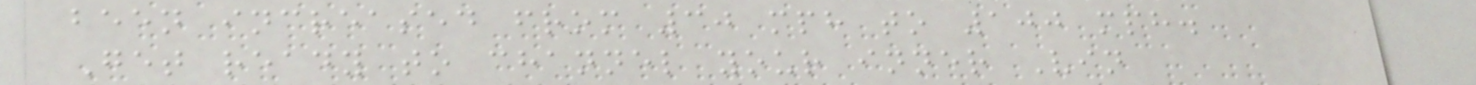been increased from 30 mph to 100 mph.
Get ready to channel your inner Vin
